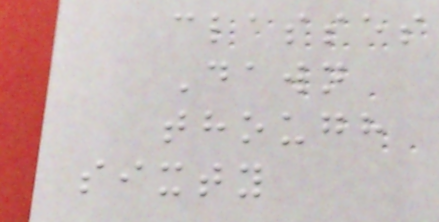classes
Dawn
though
sixty
